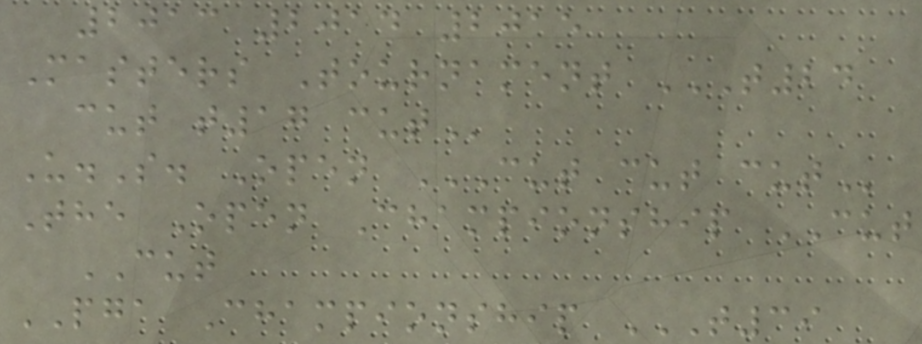2013 2014 2015
Masters Tournament T24
CUT T17 CUT
U.S. Open CUT CUT CUT
The Open Championship CUT
CUT
PGA Championship T39
